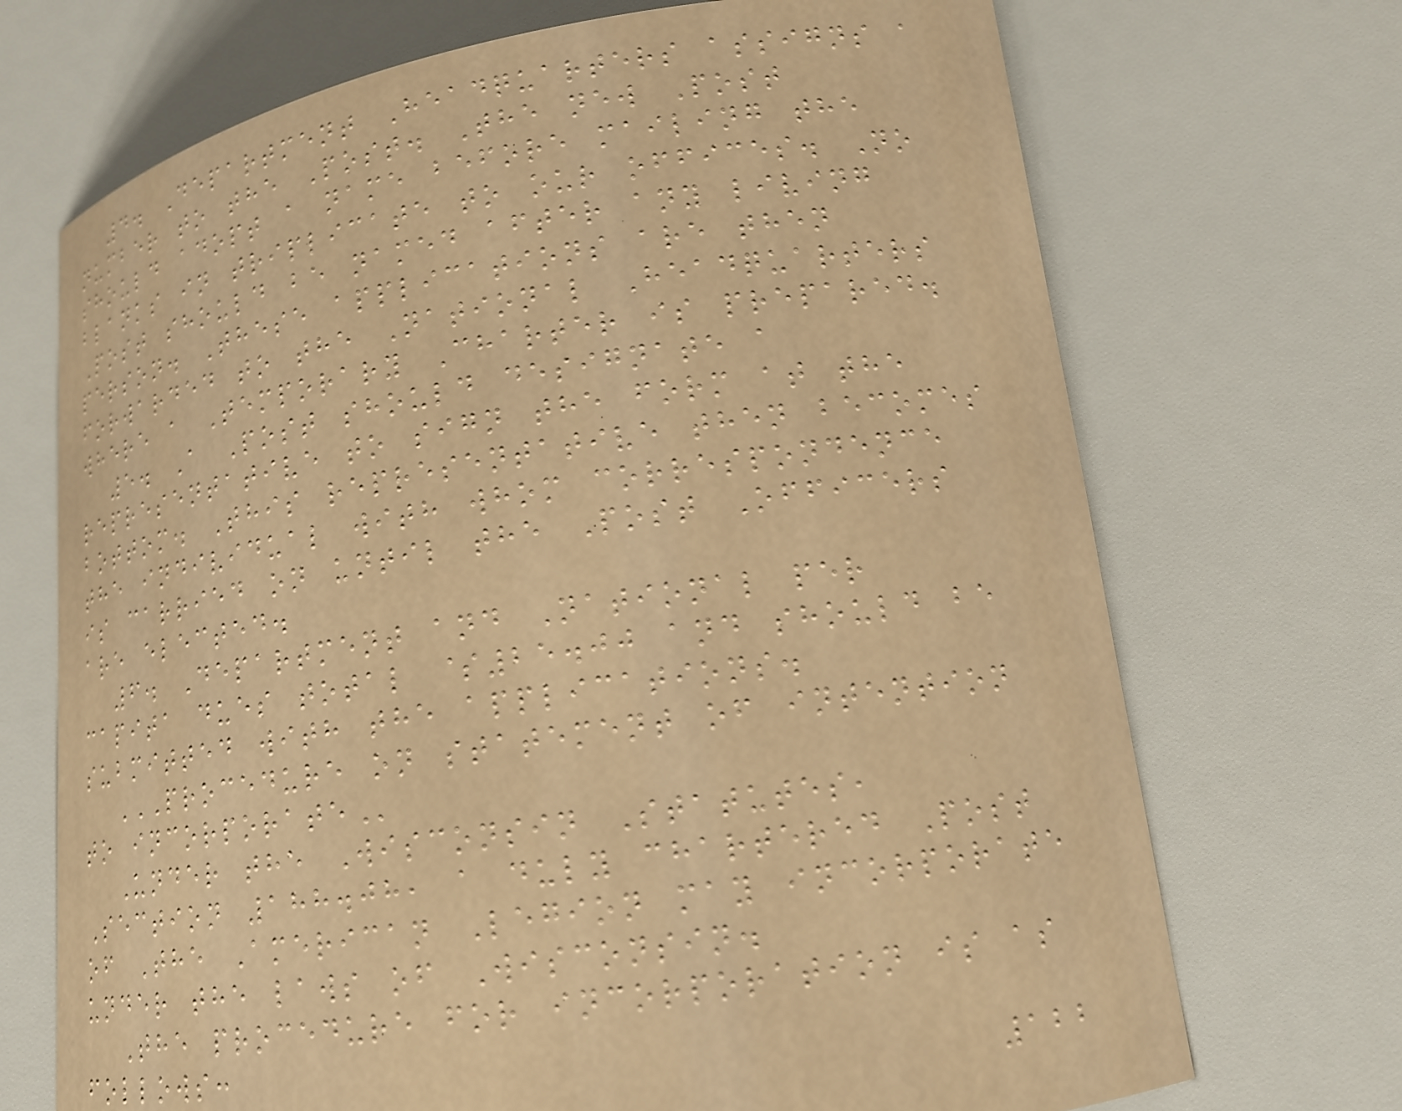4. Department Headquarters assigns a
number to the Post. The new Post
should adopt a name before mailing the
blanks in triplicate to our offices. No
Post should be named after any living
person. These applications are then
forwarded to the National Headquarters
where a Temporary Charter is prepared.
5. A Post should designate a
representative to sign the form at the
bottom. This representative then becomes
the individual with whom correspondence
is carried on until the Post Officers
are elected.
6. Department and National per
capita dues total $25.00 and should be
submitted with the applications.
PROCEDURE ON STATEMENT OF INTENTION
TO INCORPORATE
Under the Wisconsin Statutes,
Section 188.08, a duly chartered Post
of The American Legion may incorporate
under the laws of Wisconsin.
The procedure for incorporation is as
follows:
122
